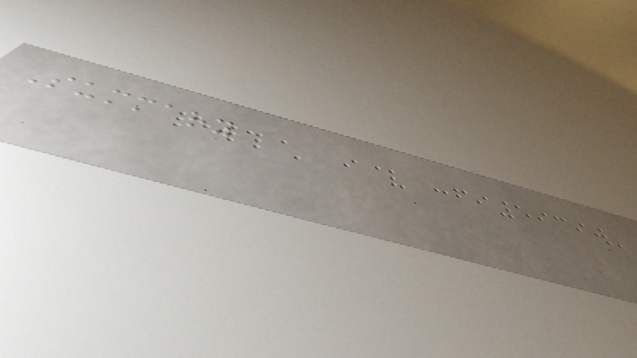Summary
